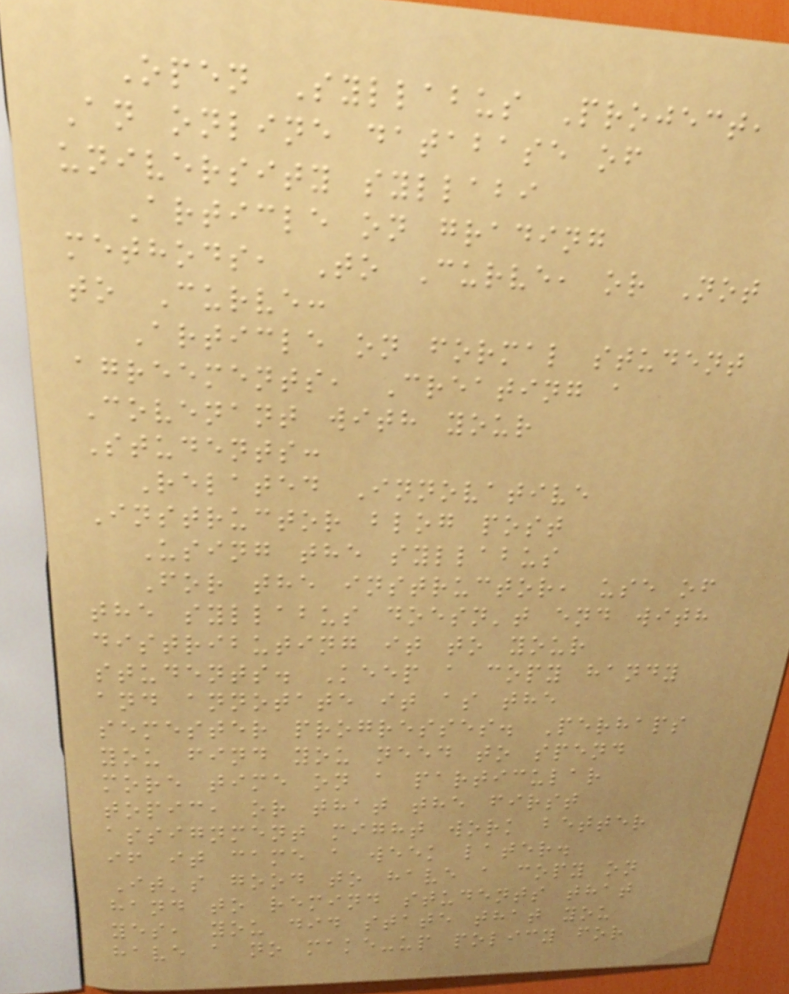Open Syllabus Project,
An online database of
university syllabi
Article on grading
methods, To Curve, or Not
to Curve:
Article on formal student
agreements, Creating a
Covenant with your
Students:
Related Innovative
Instructor blog post
Using the syllabus
For the instructor, use of
the syllabus doesn't end with
distributing it to your
students. Keep a copy handy
and annotate it as the
semester progresses. Perhaps
you find you need to spend
more time on a particular
topic, or that the first
assignment might work better
if it came a week later.
It's good to have a copy on
hand to remind students that
yes, you did state that you
have a no make-up policy for
